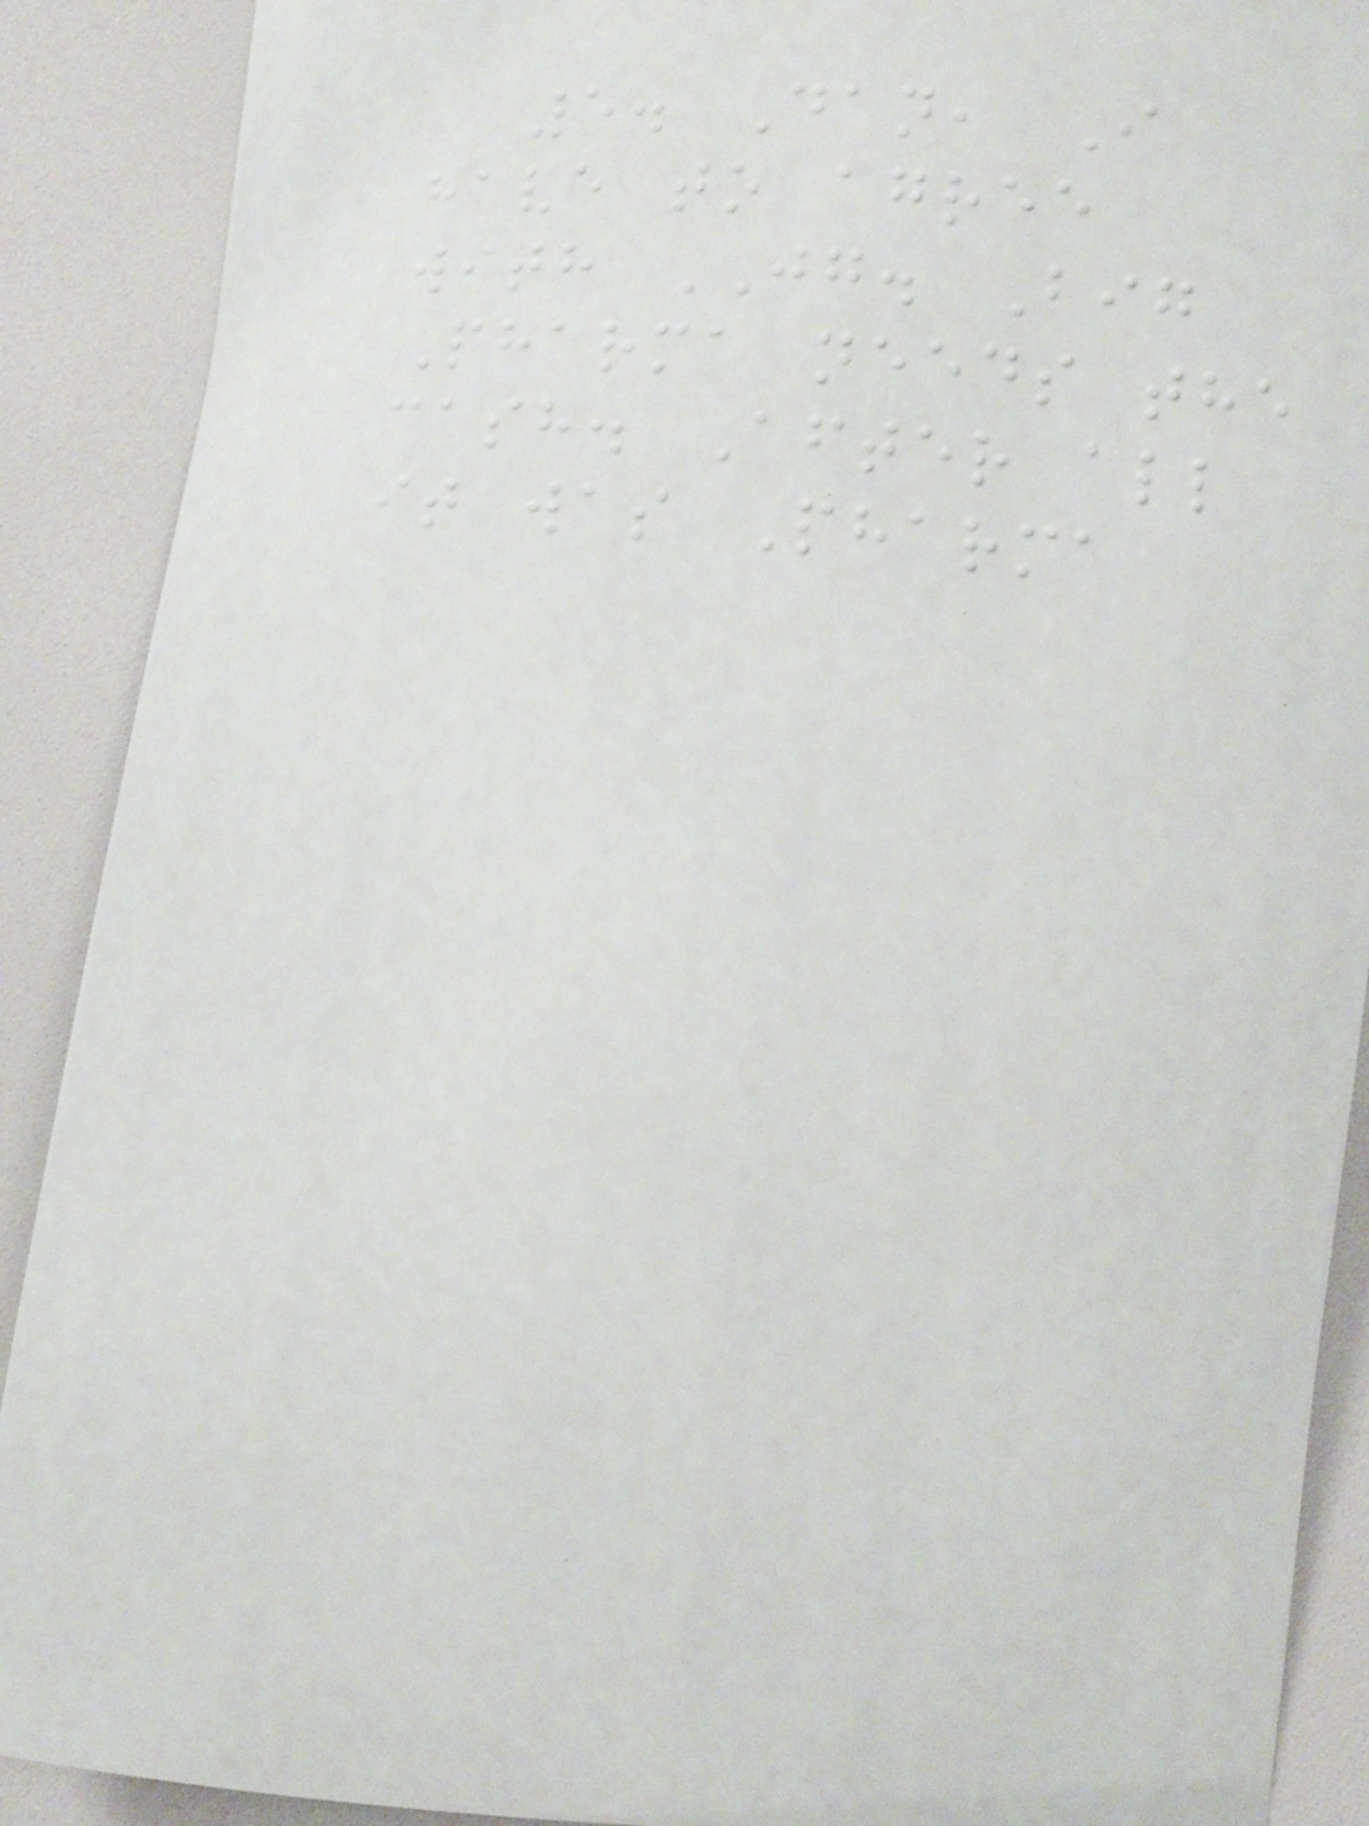5. Dan, I
have to agree
with JG. Big
Pharma needs the
cash. After all
it was Pharma
